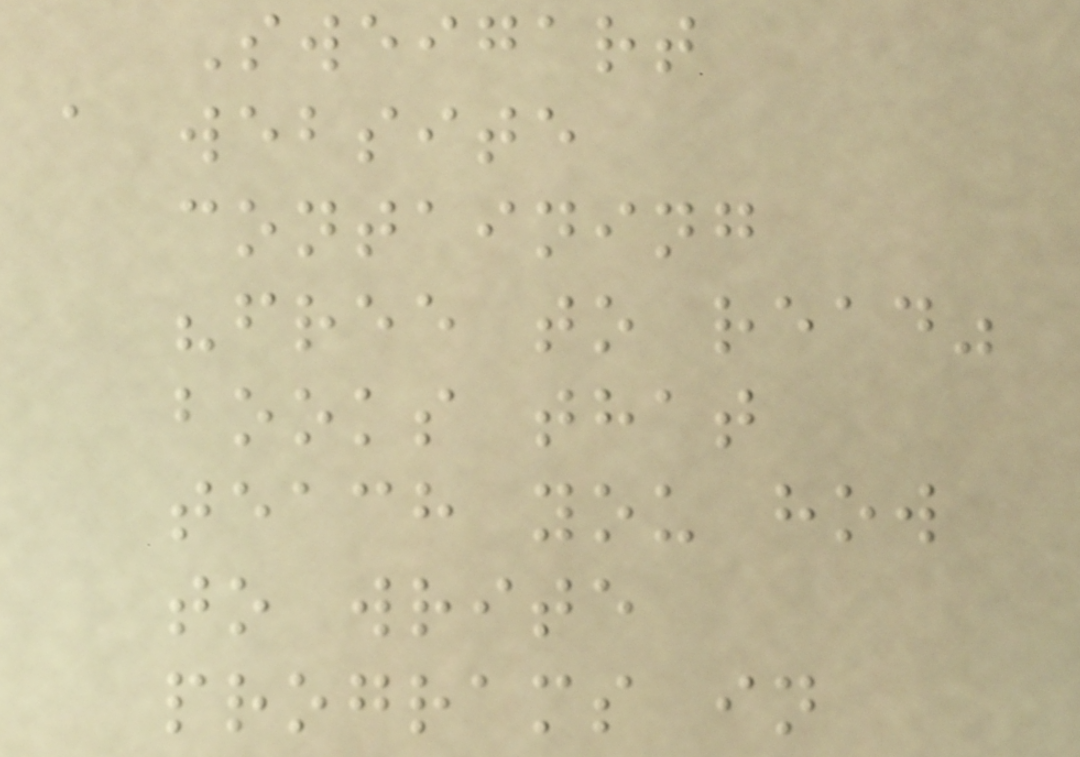Sweigart
a website
containing
"free to read"
books that
teach you how
to write
programs in
